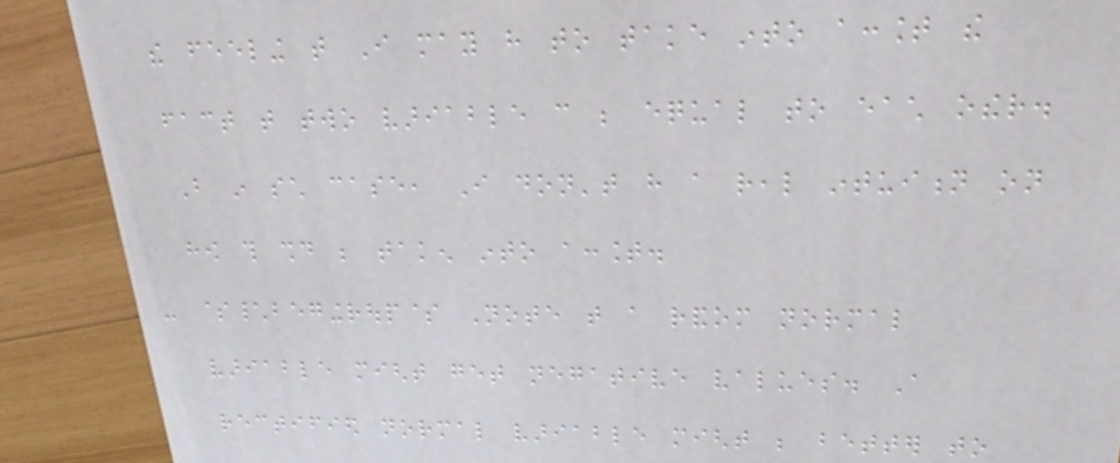the feeling that I may have to take into account the
fact that two variable can be equal to each other.
But in such case, I don't have a real intuition on
how this should be taken into account.
- $\begingroup$ Note that a random normal
variable might get negative values. A
rectified normal variable might be better to
